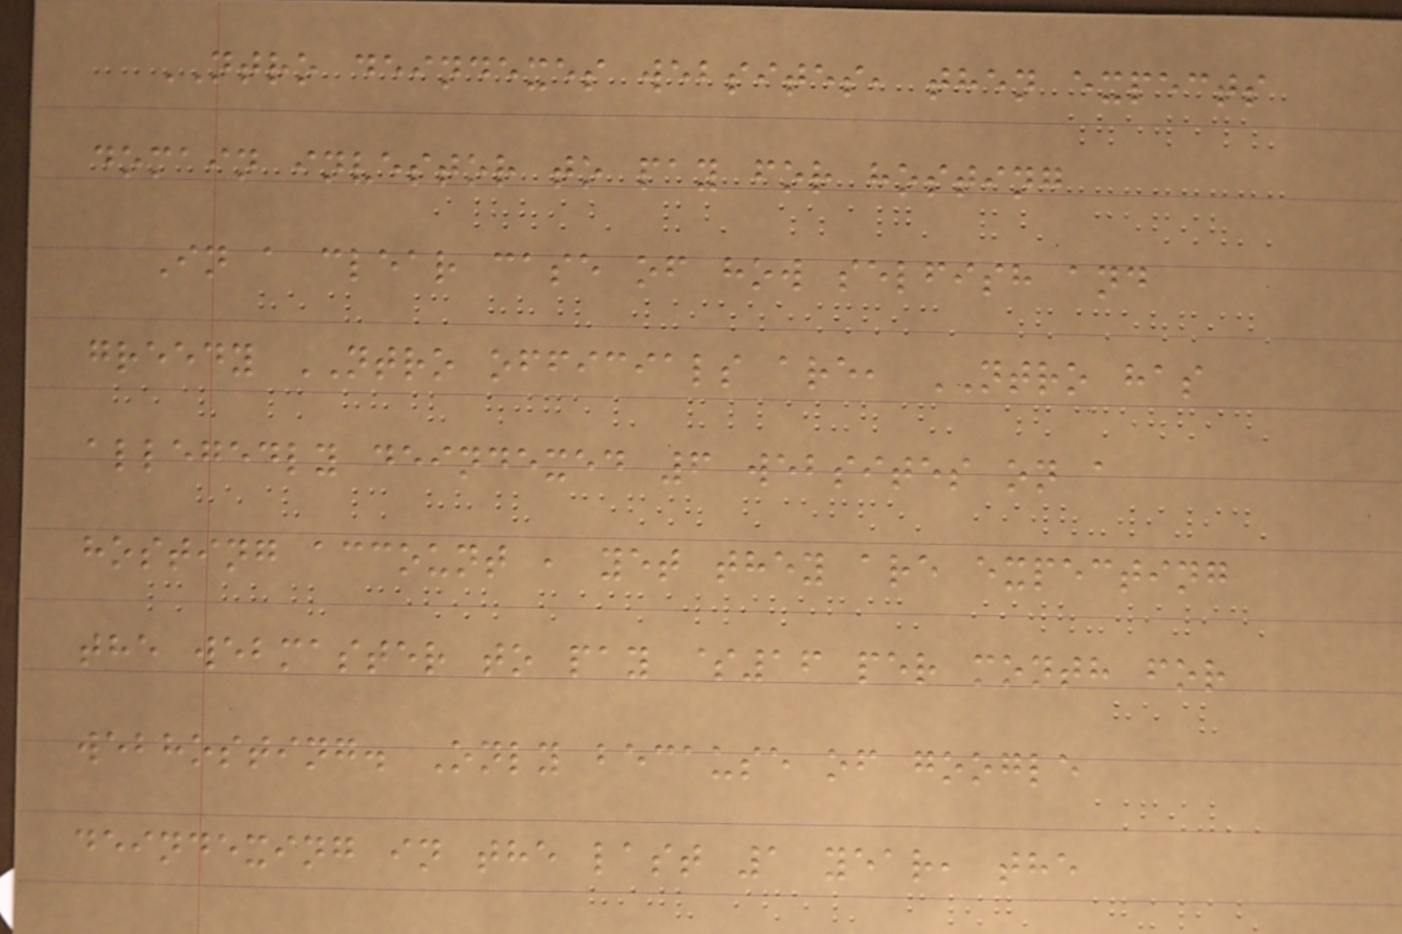NTRO deindexes websites, then expects
domain investor to pay for hosting
In a clear case of how selfish and
greedy NTRO officials are, NTRO has
allegedly deindexed 6 websites on a
hosting account , yet they are expecting
the webmaster to pay $16 per month for
webhosting. Only because of google
deindexing in the last 1 year, the
